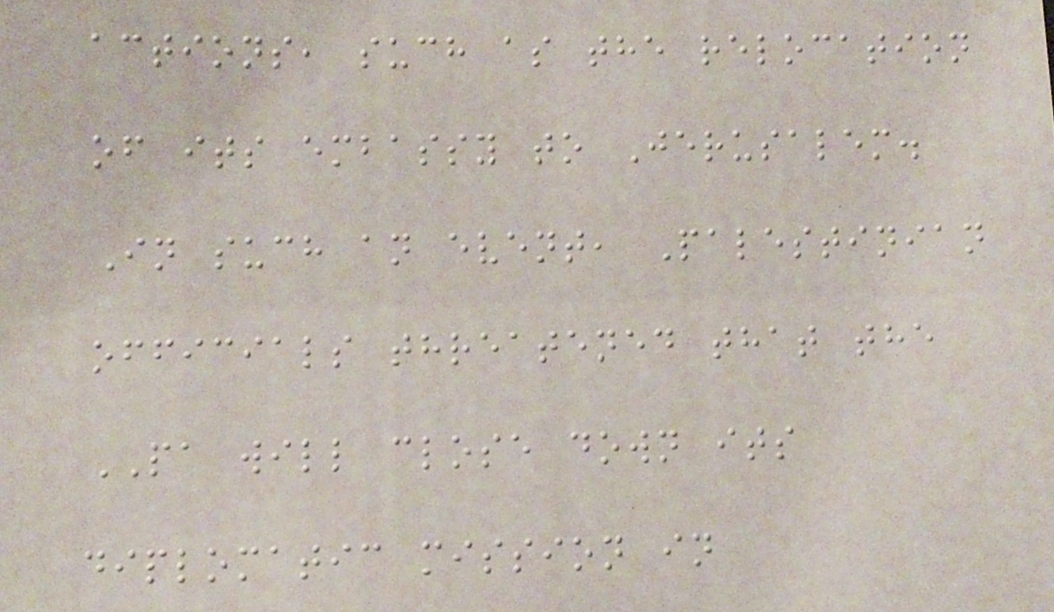actions, such as the relocation
of its embassy to Jerusalem.
In such an event, Palestinian
officials threatened that the
PA will close down its
diplomatic mission in
